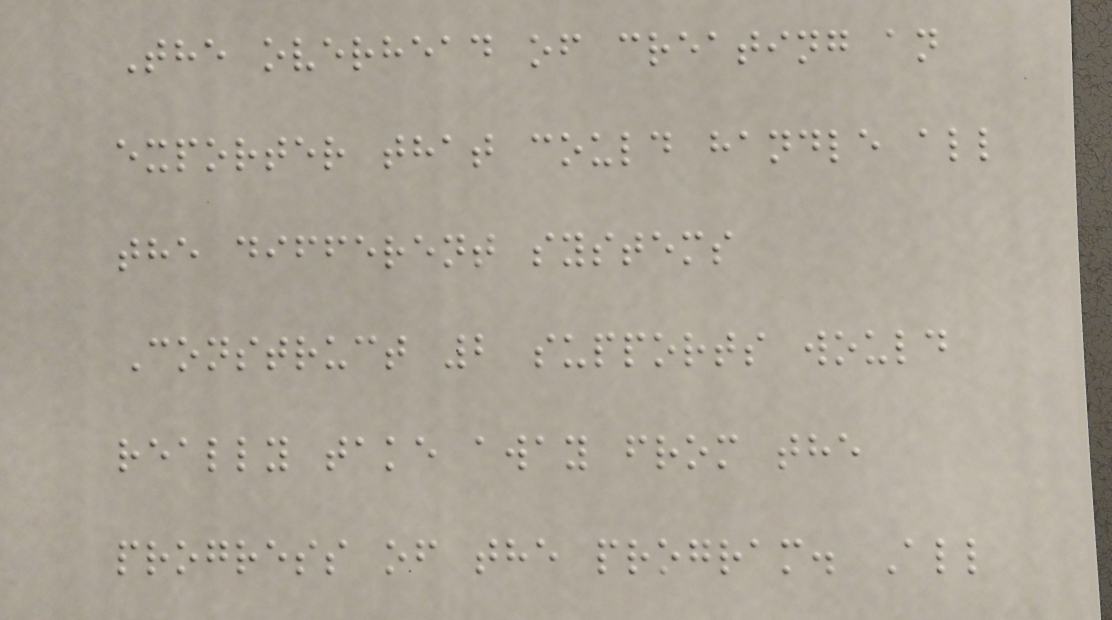The overhead of creating an
exporter that could handle all
the different systems
Construct 2 supports would
really take away from the
progress of the program. All
